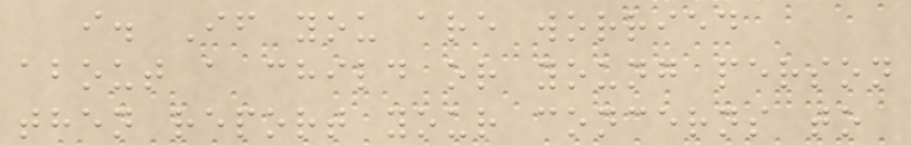i. If you are worried
about a child or young person
then report your concerns to
